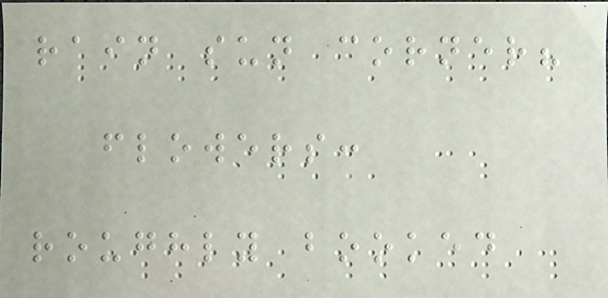rain sun corner?
flowers:
roughly booked
